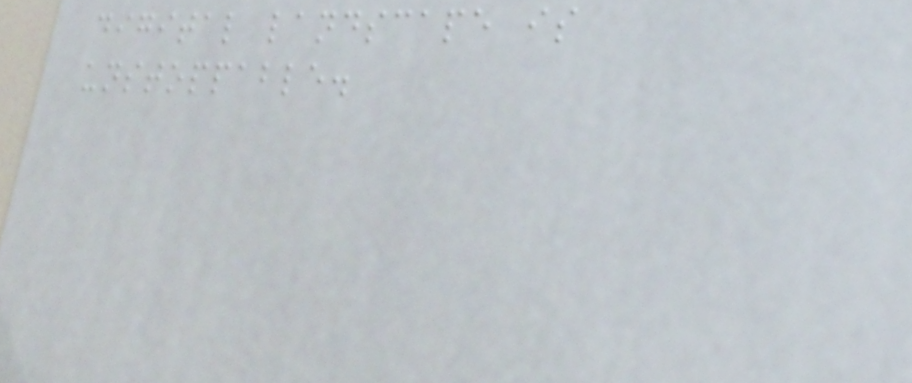digital landscape is
unstoppable.
